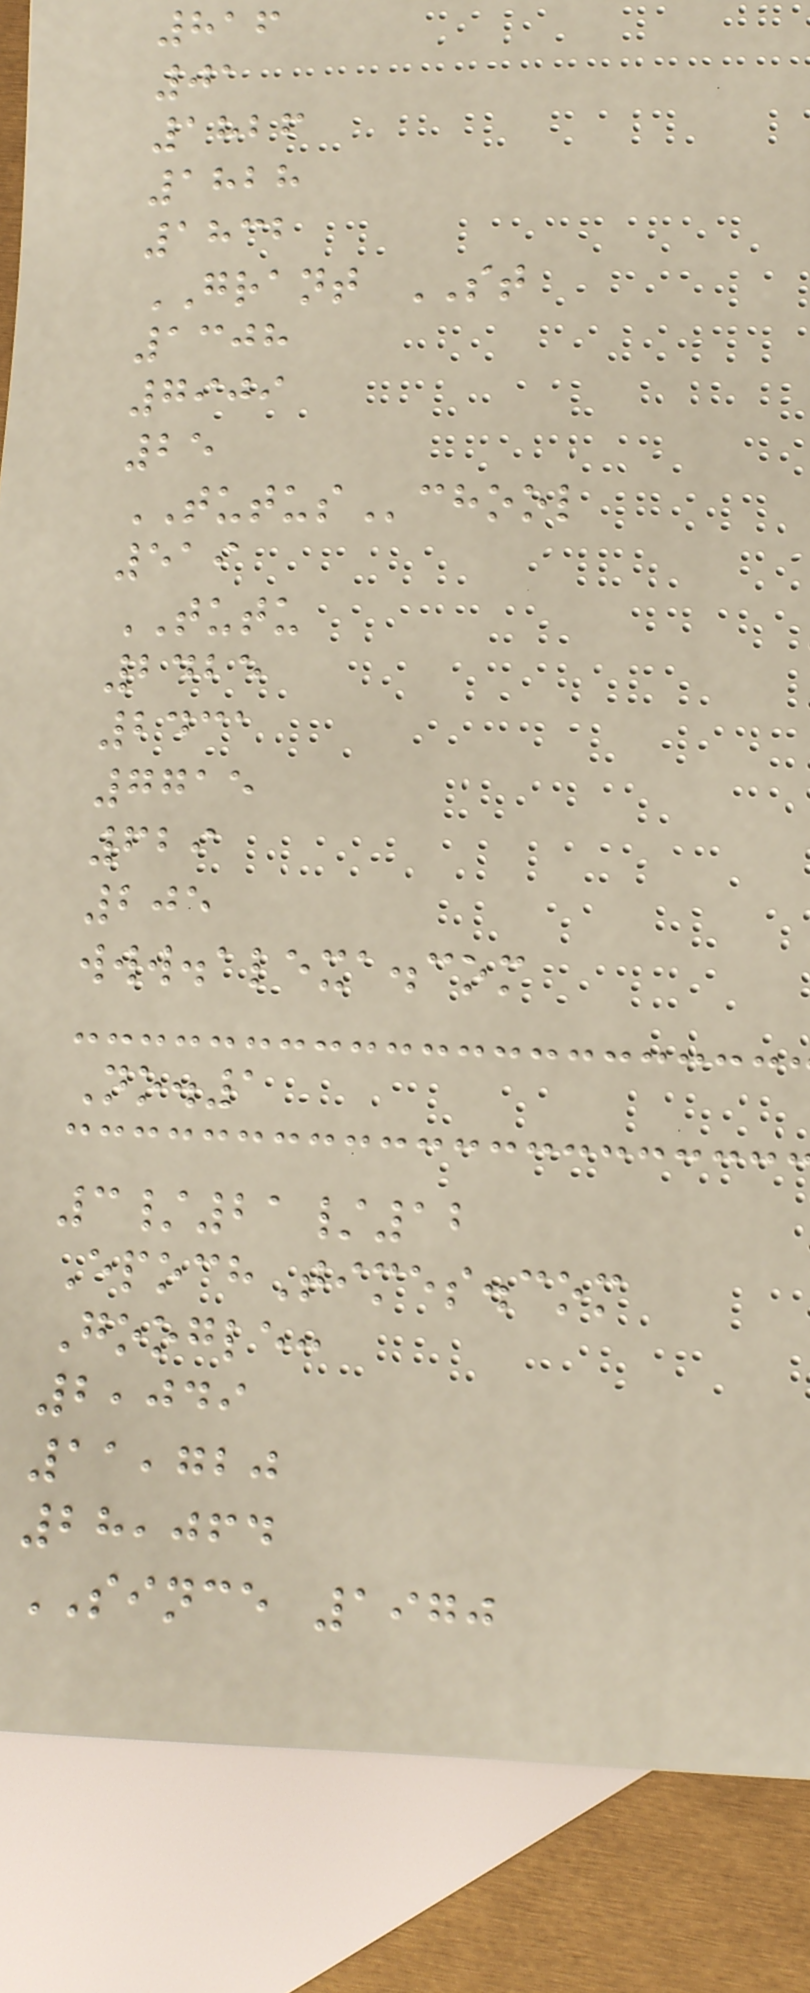816
01
1826
1828
1832
GRANT ST
1308
7909
25
TUTUSchool
519
TUTU
2425
2431
7715
629
205
www.alexa.com
No.1
3/21/12
EpochTimes.com
Google:
2,049
11,720
28,064
SINCE 1970
